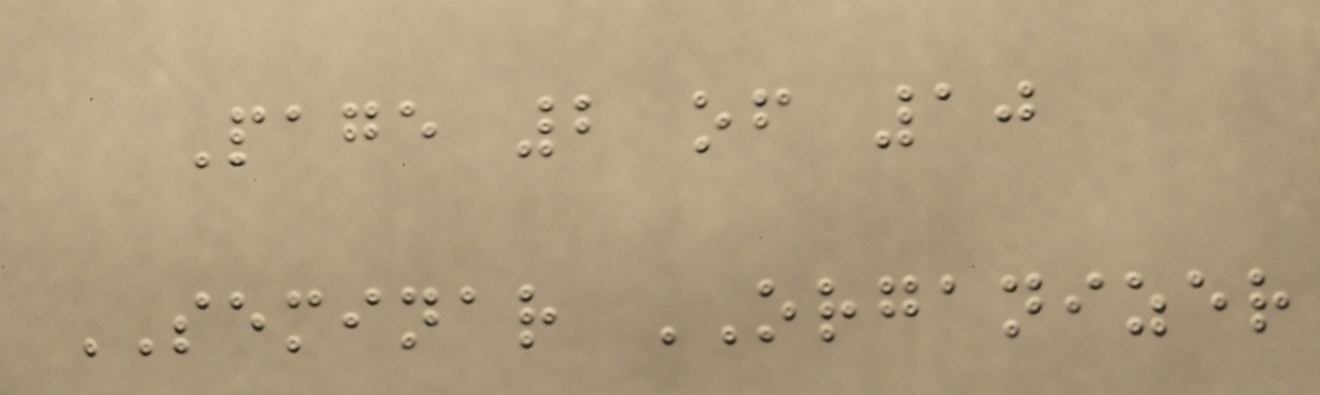Page 2 of 10
SEMINAR ORGANIZER
